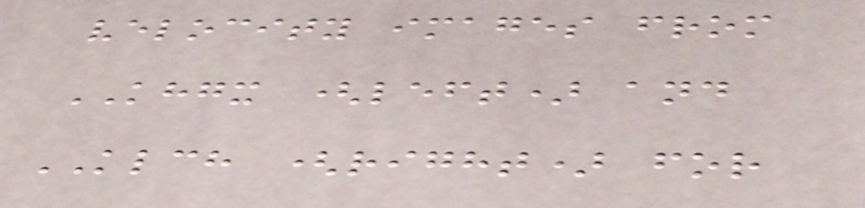velocity images from
KHGX (left) and
KLCH (right) for
